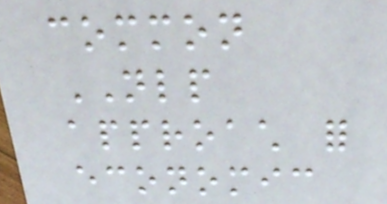common
NLP
approach for
economic
